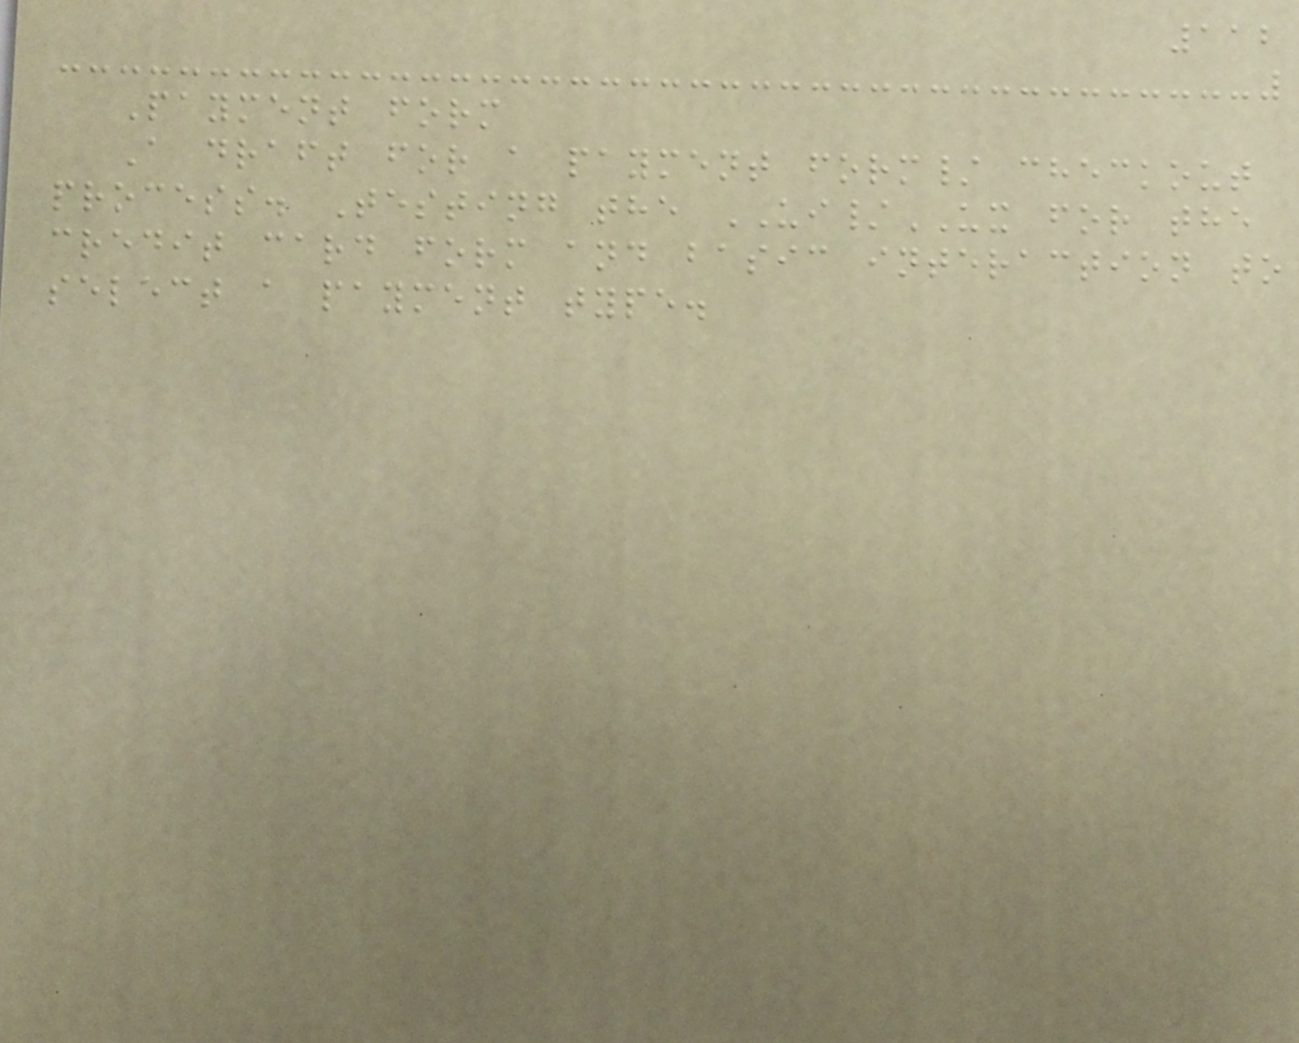112
Payment form
A draft for a payment form/ checkout
process. Testing the UI/UX for the
credit card form and basic interaction to
select a payment type.
